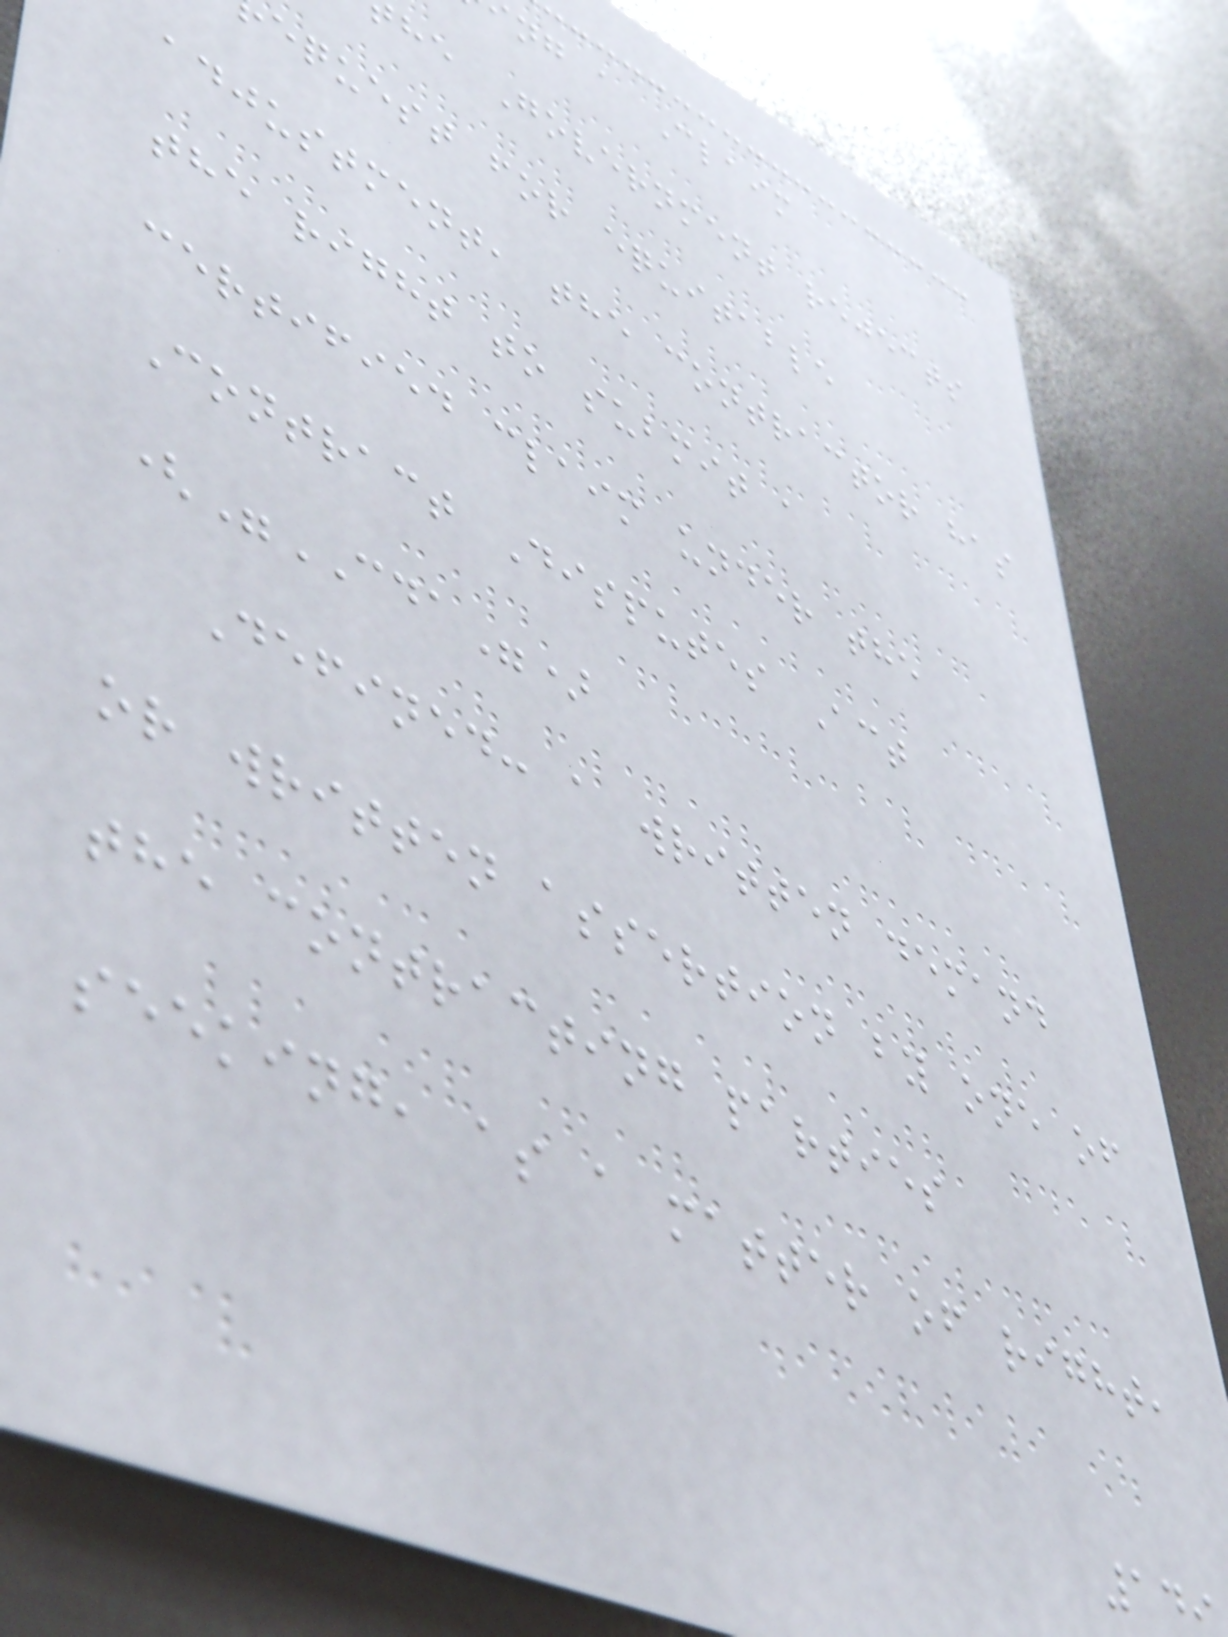ng a Claim
he Government rejects
equest for equitable
adjustment, the contractor has
the right to submit a
certified claim under the
Contract Disputes Act
("CDA")
Defined: a written demand
or written assertion by one of
the contracting parties
seeking, as a matter of right,
